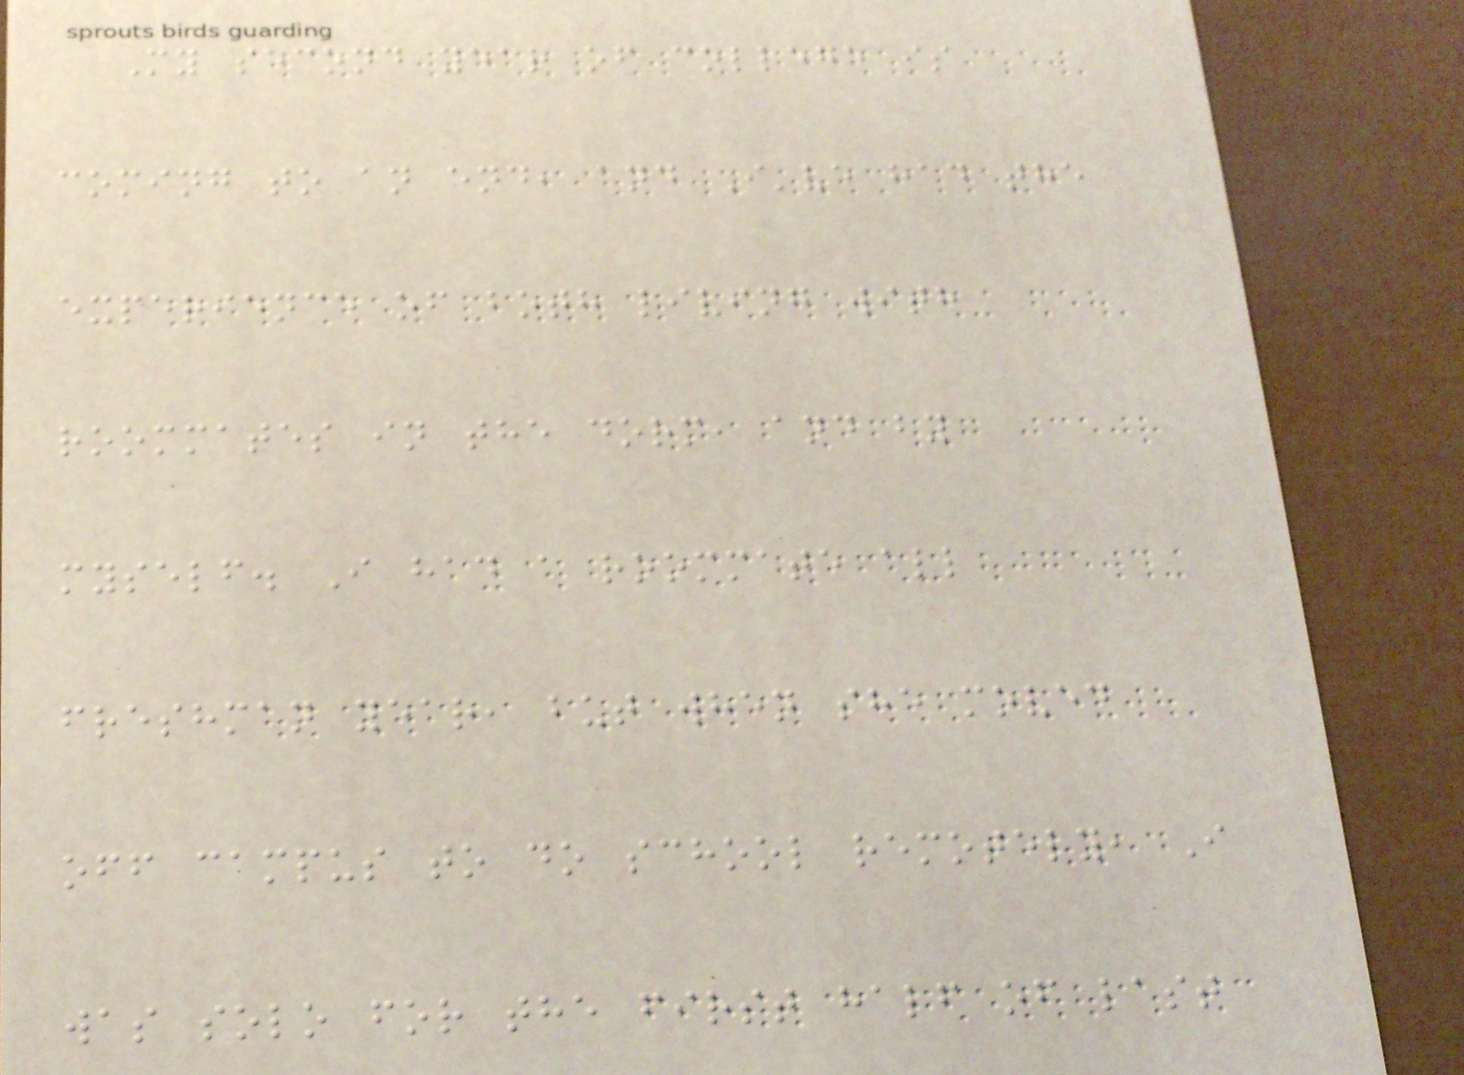My second year of college is
coming to an end, and I've had the
experience of both living with
roommates in the dorm, and by
myself. I had a roommate all
freshman year, but when she moved
off campus to do school remotely, I
was solo for the first half of last
